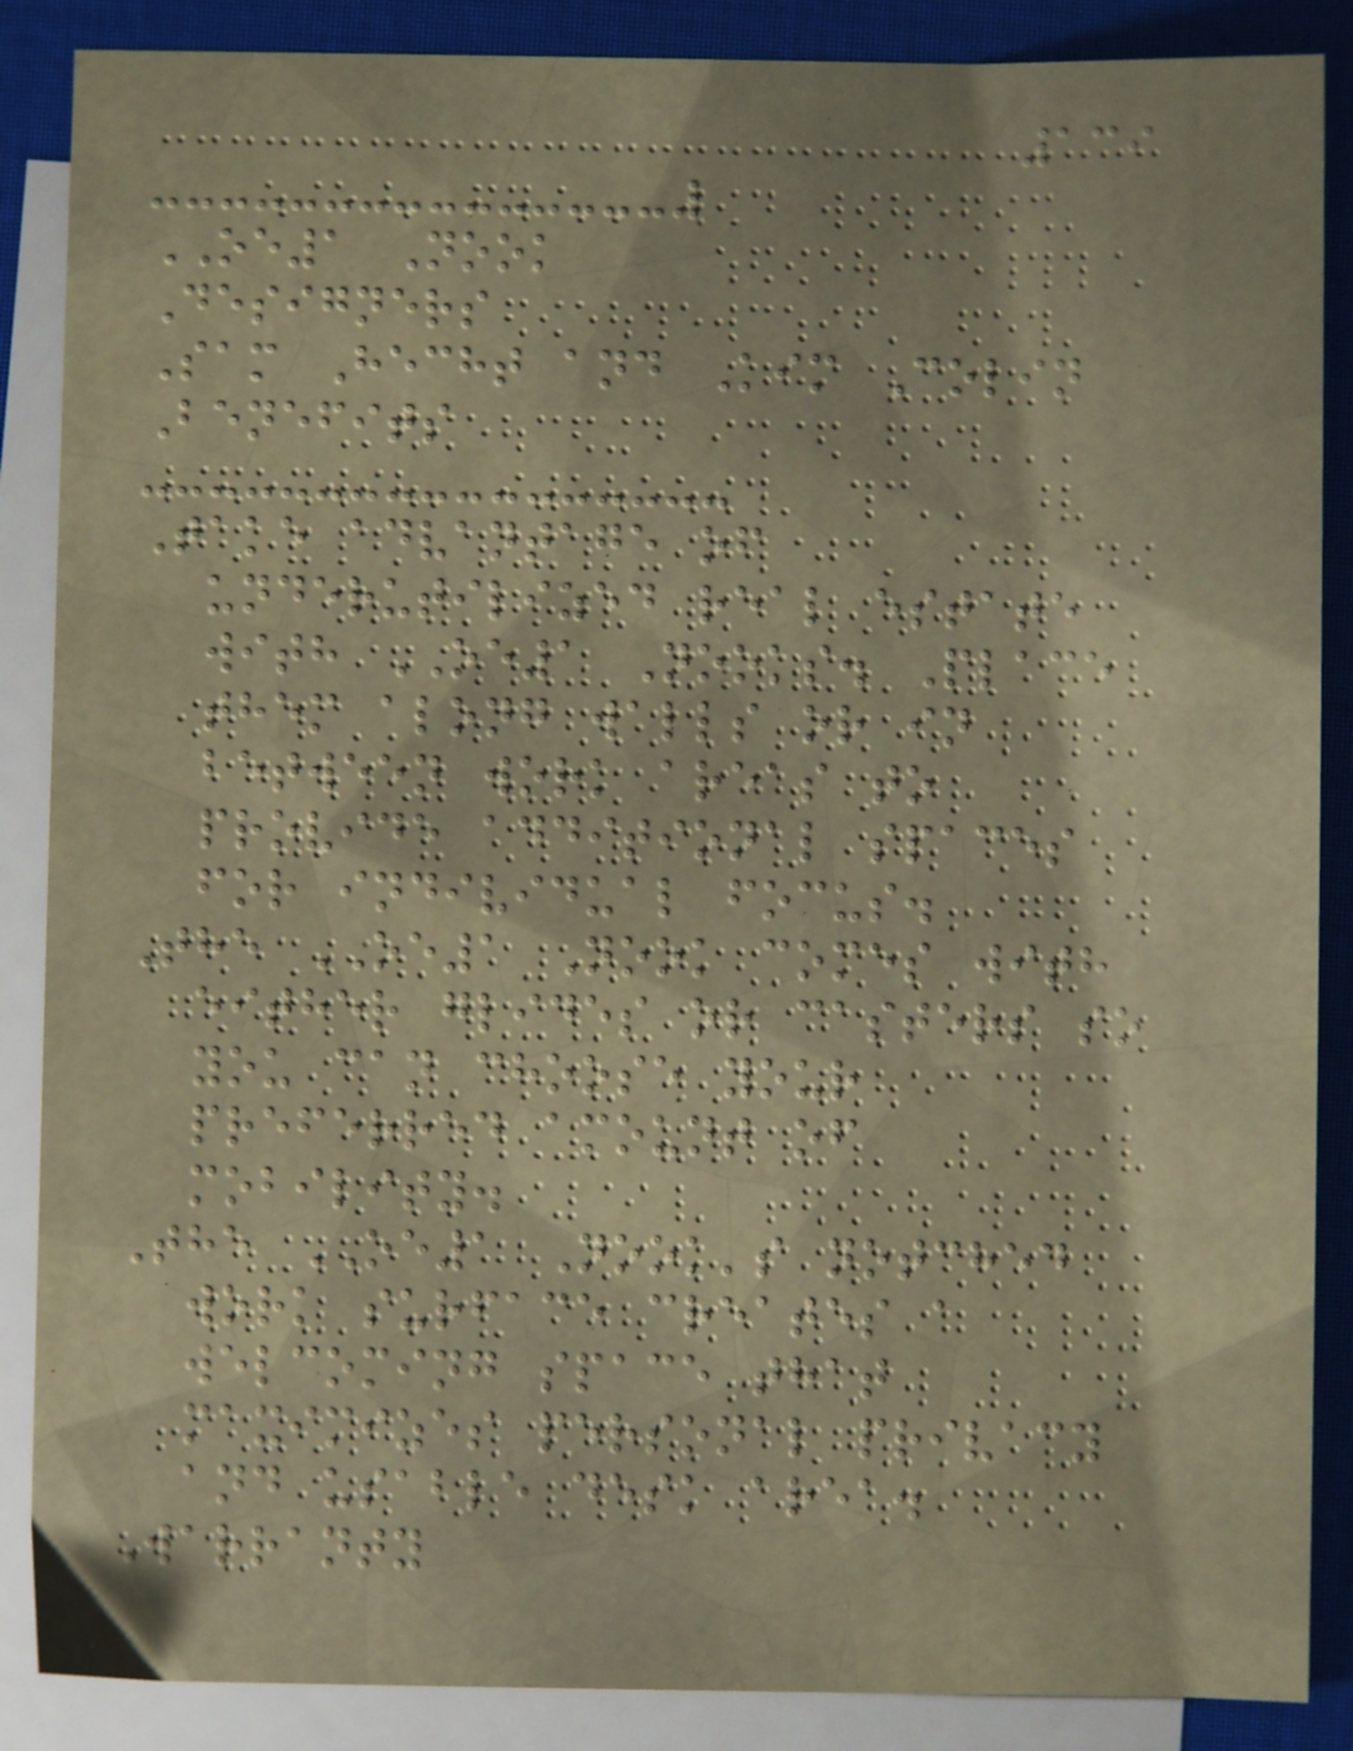139
OE1 Nook
Designers
Sam Hecht and Kim Colin
Benefits
Take advantage of
underutilized real estate
with OE1 Nooks. Place
them along walls or in
between work areas to
provide additional spaces
for individual focus.
The OE1 Nook comes with
either glides or casters so
you can choose your
preferred amount of
mobility.
The OE1 Nook's notched
work surface creates a
welcoming space that
maximizes personal privacy
and usable desk area.
Warranty
